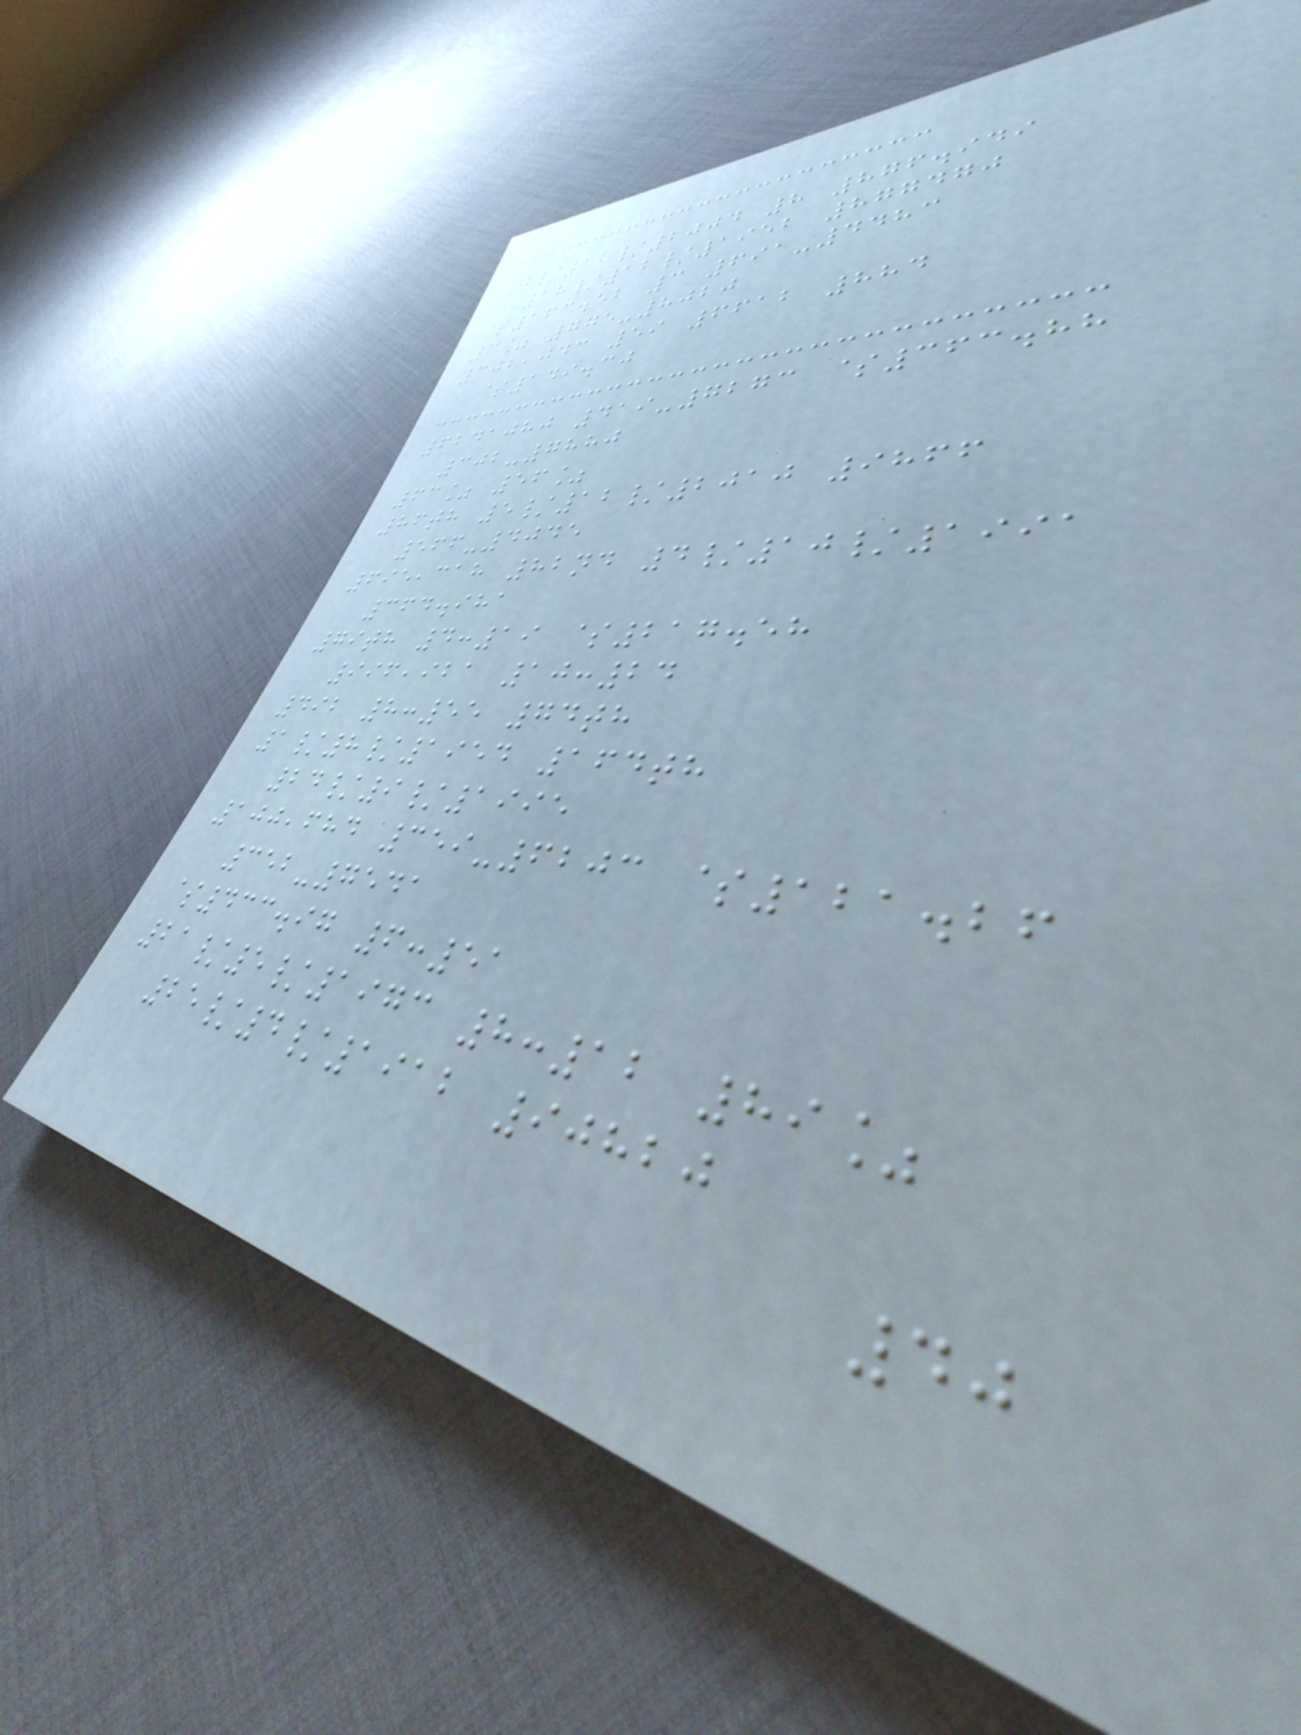7/12/2004 8 876.949
18/12/1952 877470
$163.52 3 691-4483
3% 775-8020
302,043 59 6612 884
$149.30
6241080 419-7273 $363.88
302-7880
63% 56%
86th 5/12/2010 9866
566-4045
695,318 82nd 4/10/1991
364.981
79th 4:19 $217.58
996,921 10:24
492 8:55 74th
1/8/1954 164th
24/9/1995
100,684 359-6203 $121.26
352-7541
$433.97 6:51
21/5/1973 8:12 89%
25/4/1912 90820
40
